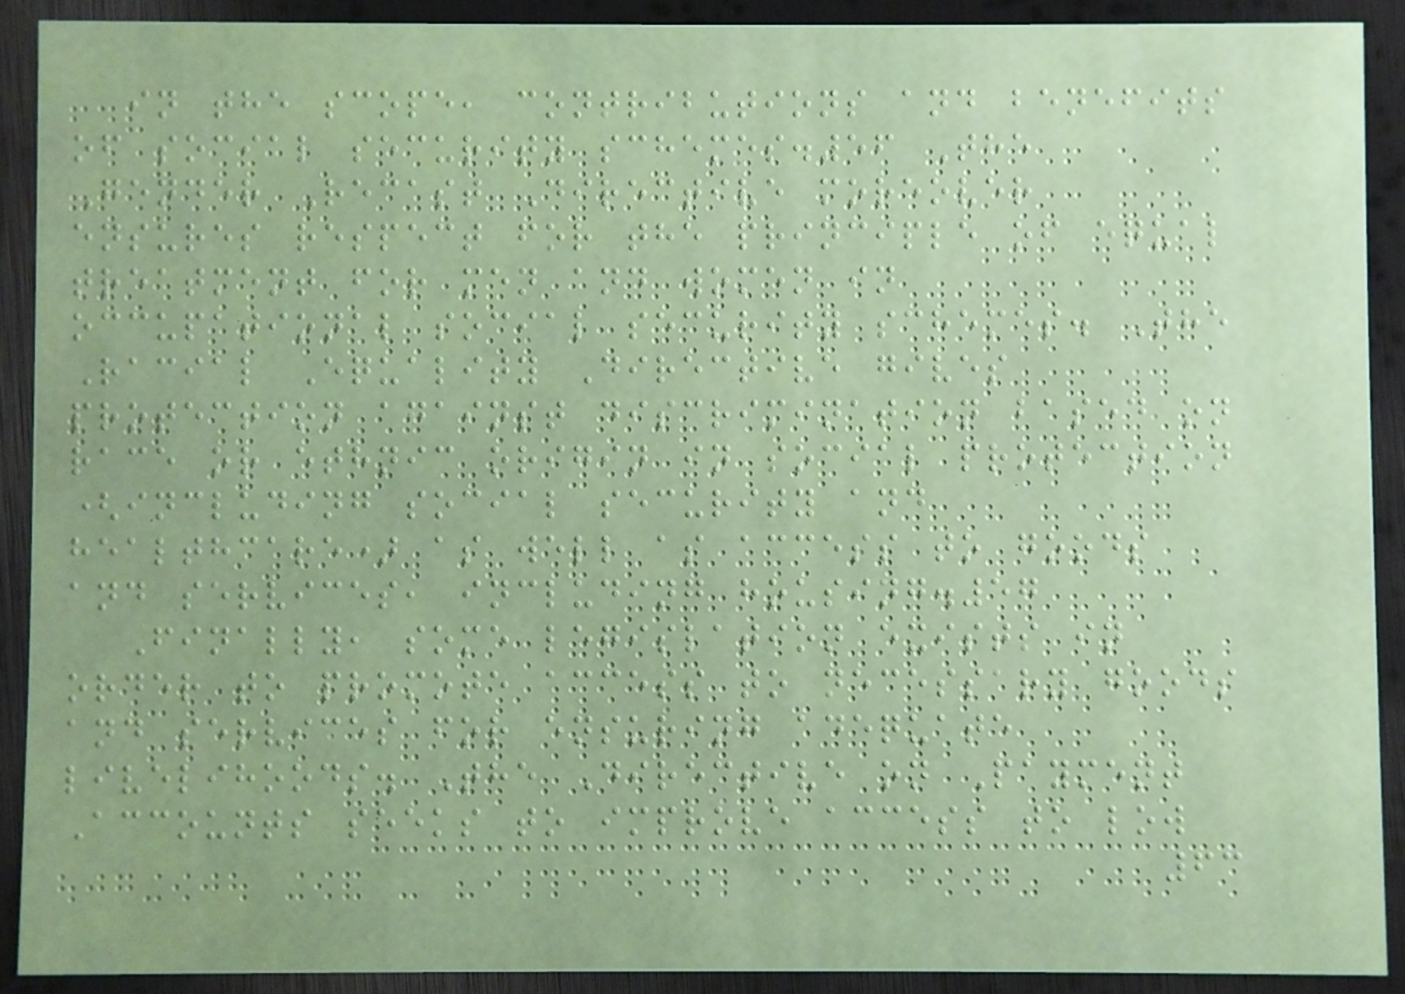in the scope, contributions and benefits
of social security schemes.56 The
Gender Recast Directive moreover
ensures respect for the principle of equal
treatment for men and women in
occupational social security schemes. The
Racial Equality Directive gives
protection against discrimination based on
race or ethnic origin in social protection
(including social security and
healthcare) as well as access to goods
and services, including housing.57
Finally, some legislation exists in
order to promote access to necessary goods
and services for ensuring adequate
livelihoods. The Directive on Payment
Accounts seeks to improve access to low
63
